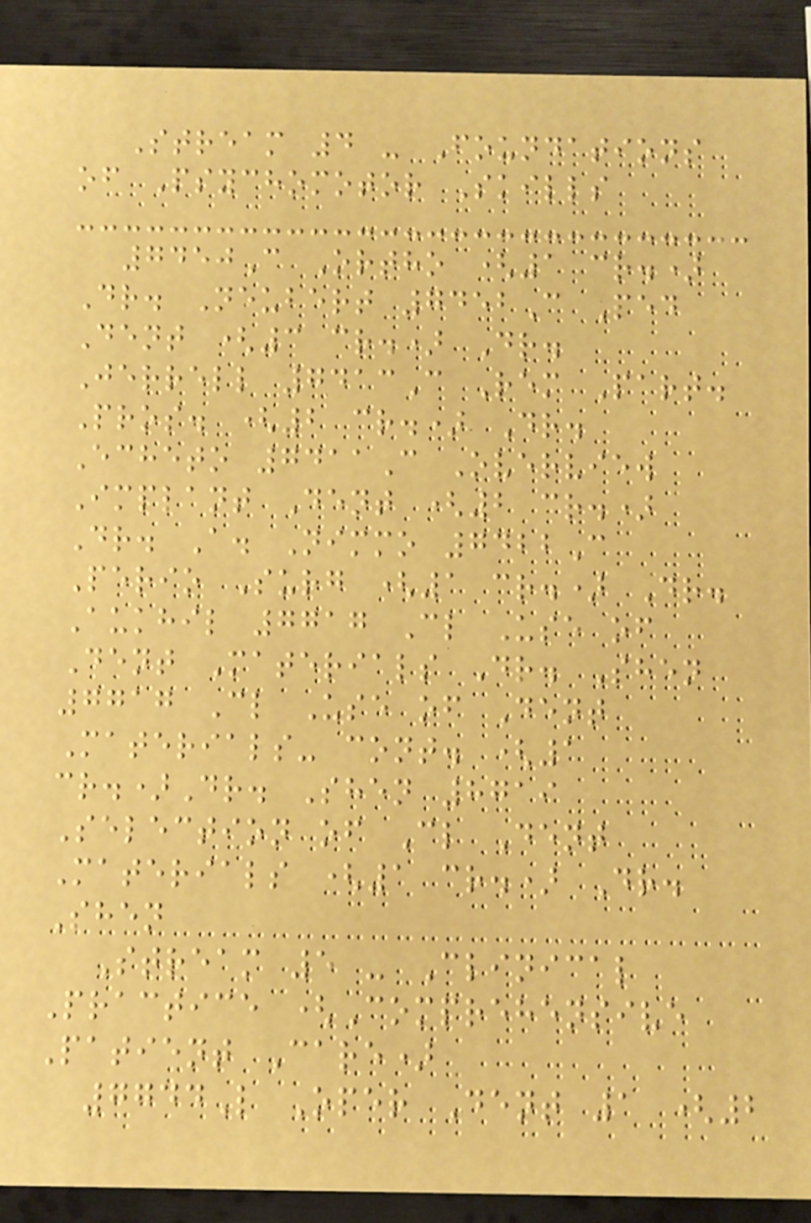Stream 4 - Foundations
of Psychomotor Skills
7450C Ortho (1 cr.)
Dr. Neubert 7452C Ped
Dent (3 cr.) Dr.
Jerrell 7413C Rem Part.
Pros. (2 cr.) Dr.
Echeto 7411C Overview
Implant Dent (2 cr.)
Dr. A. Nimmo 7422C
Perio Surg (1 cr.) Dr.
Aukhil 7717 Cl Use of
Dent Materials Dr. Shen
7717 Cl Use of Dent
Materials- cont. (1
cr.)Dr. Shen 8719
Selection of Cl Dent
Materials (1 cr.) Dr.
Shen
Stream 5 - Clinical
Practice (Comprehensive
Patient Care)
7744L Oper Dent 1 (2
